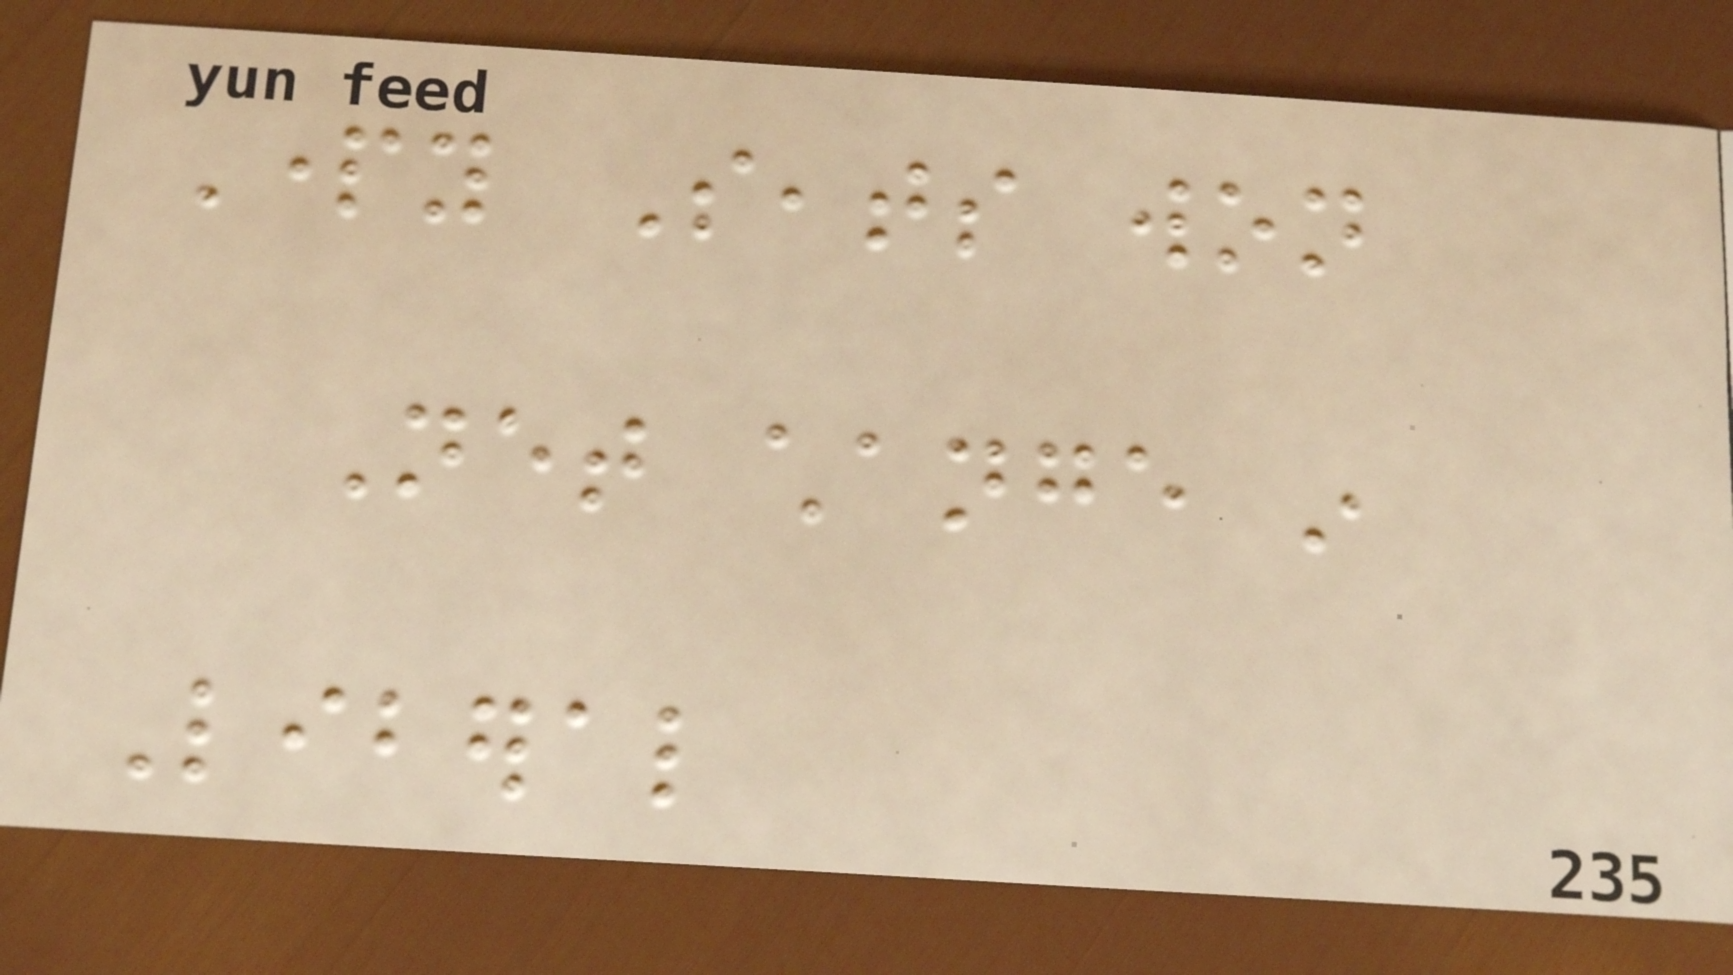Party Seats won
Net change in
Liberal
